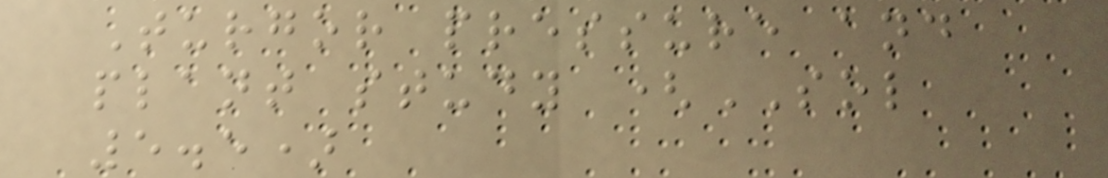Turgor pressure and
plant study (SOL
5.5)
